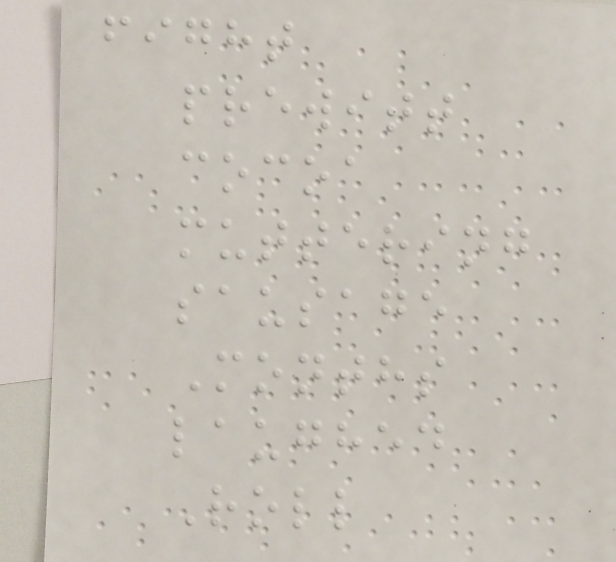fight
prewitt
cocoa
muttering
sausage
Months
laughed
Roll
